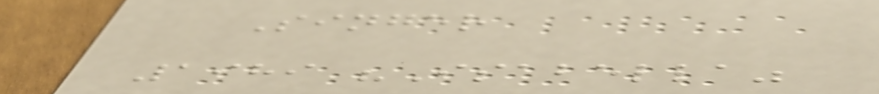Singer
1989 "Isabella"
